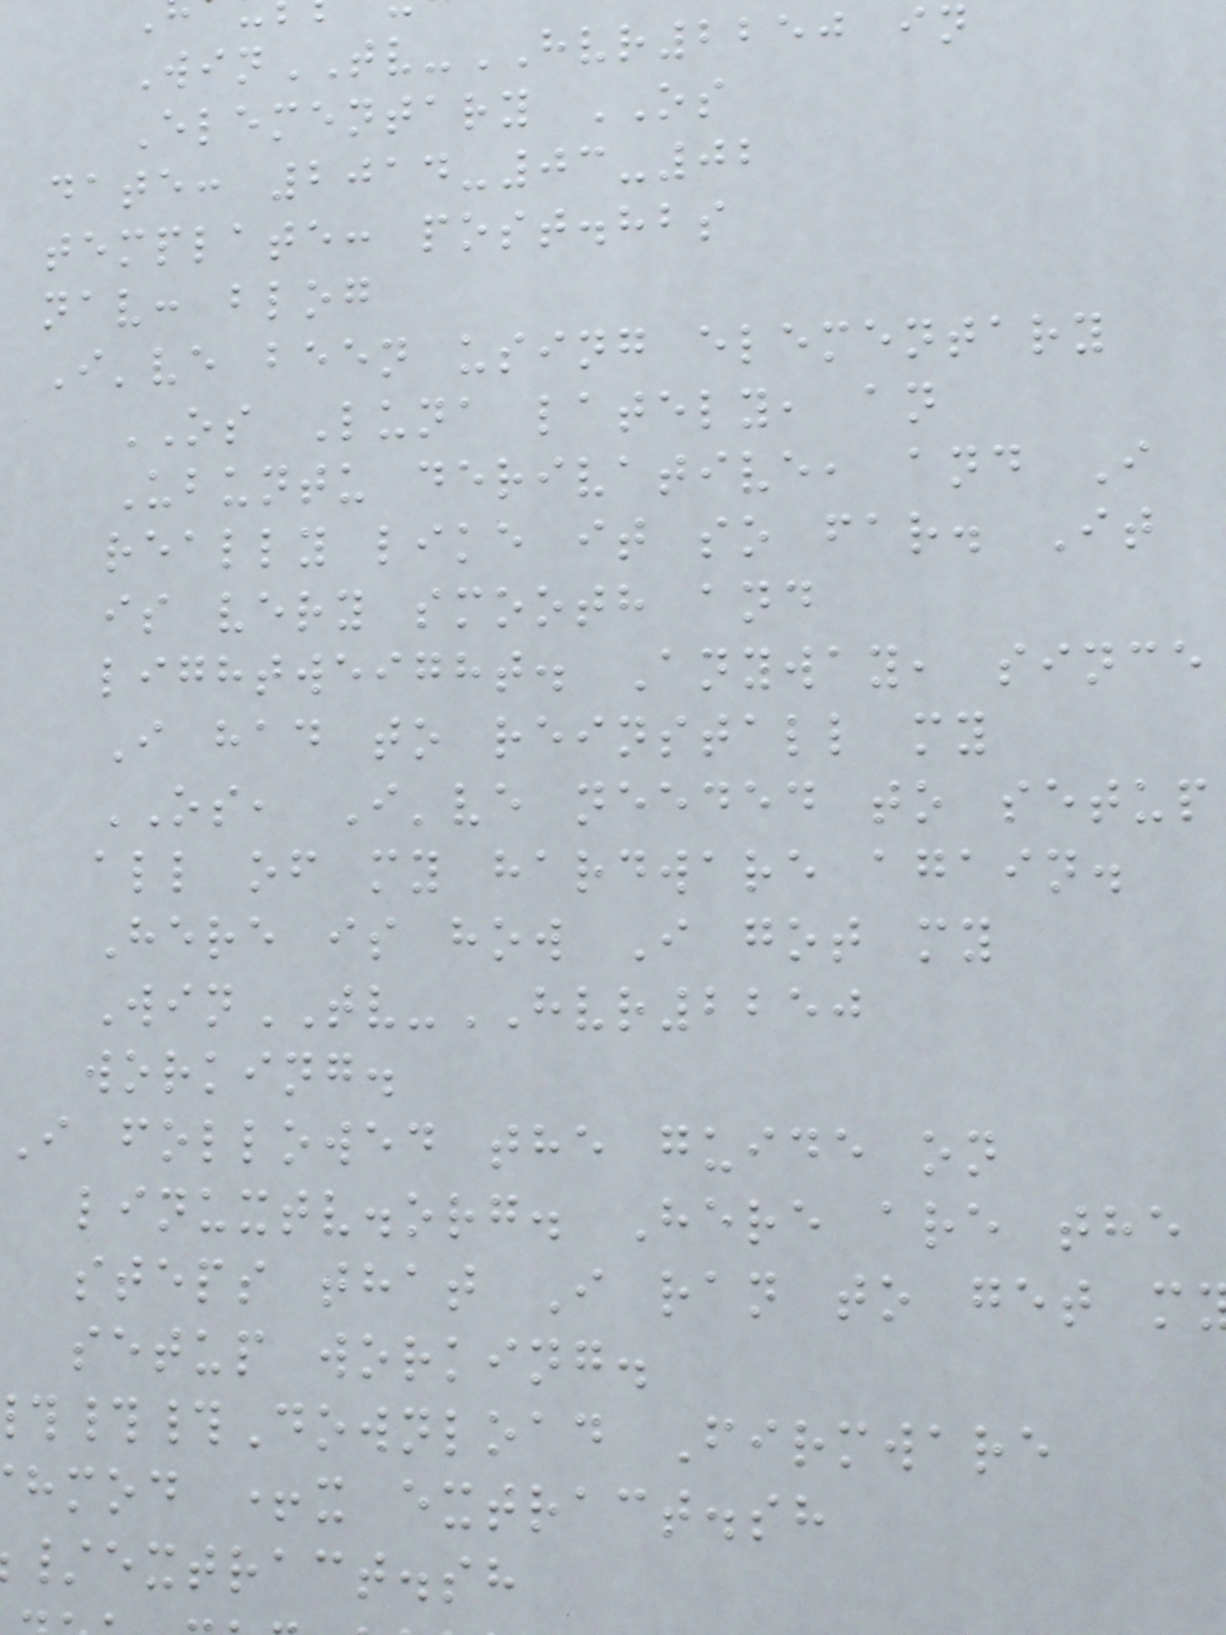WinTV-HVR2250 in
Elementary OS
date: 2014-03-02
template: post.hbs
nav: blog
I've been using elementary
OS Luna lately, an
Ubuntu derivative, and I
really like it so far. It
is very smooth and
lightweight. Anyway, since
I had to reinstall my
OS, I've needed to setup
all of my hardware again.
Here is how I got my
WinTV-HVR2250
working.
I followed the guide on
linuxtv.org. Here are the
steps that I ran to get m
setup working.
##Download Firmware
hmod +x extract.sh
/extract.sh
